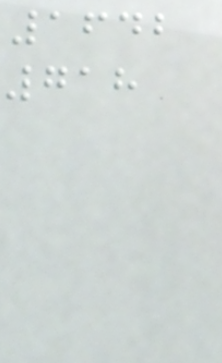1642
718
